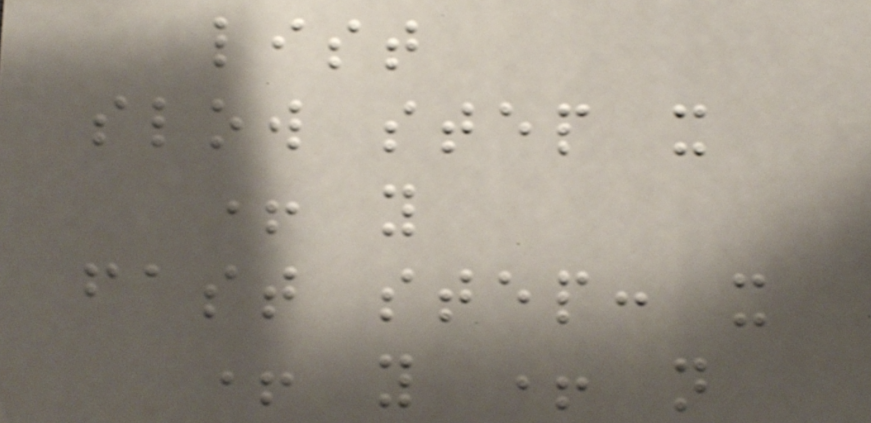list
slow step x
+ y
fast step: x
+ y + n
